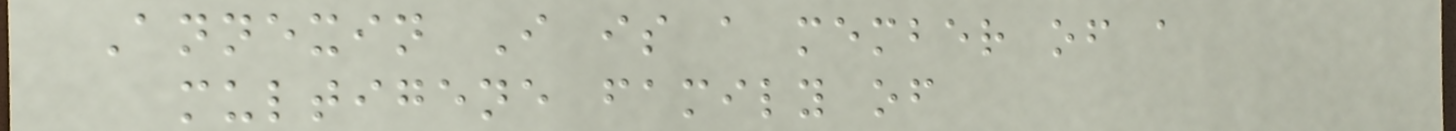Annexin I is a member of a
multigene family of
